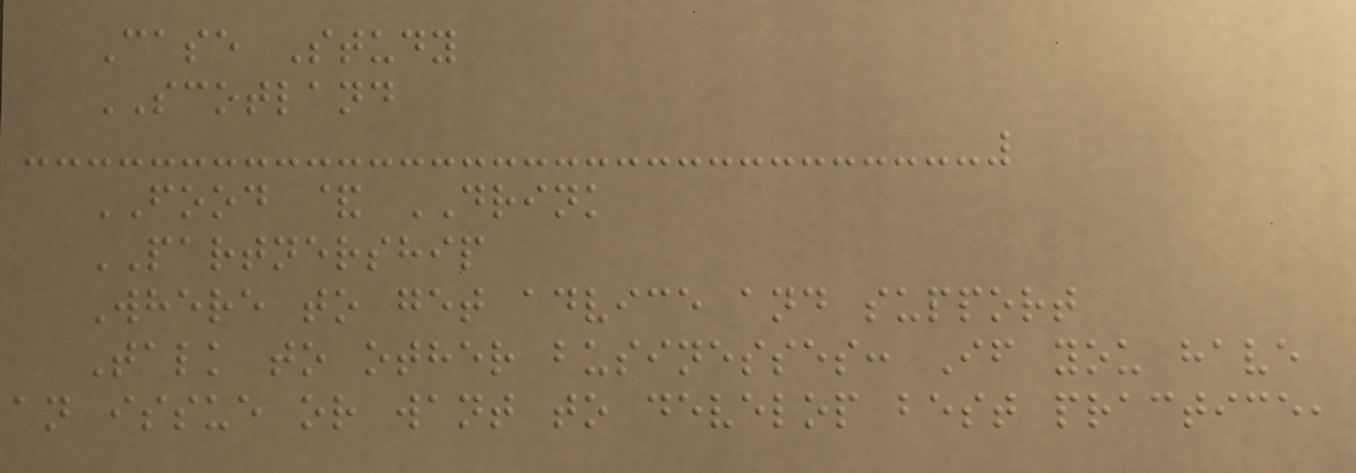Case Study
SCOTLAND
FOOD & DRINK
PARTNERSHIP
Where to get advice and support
Talk to other businesses: If you have
an issue or want to develop best practice,
